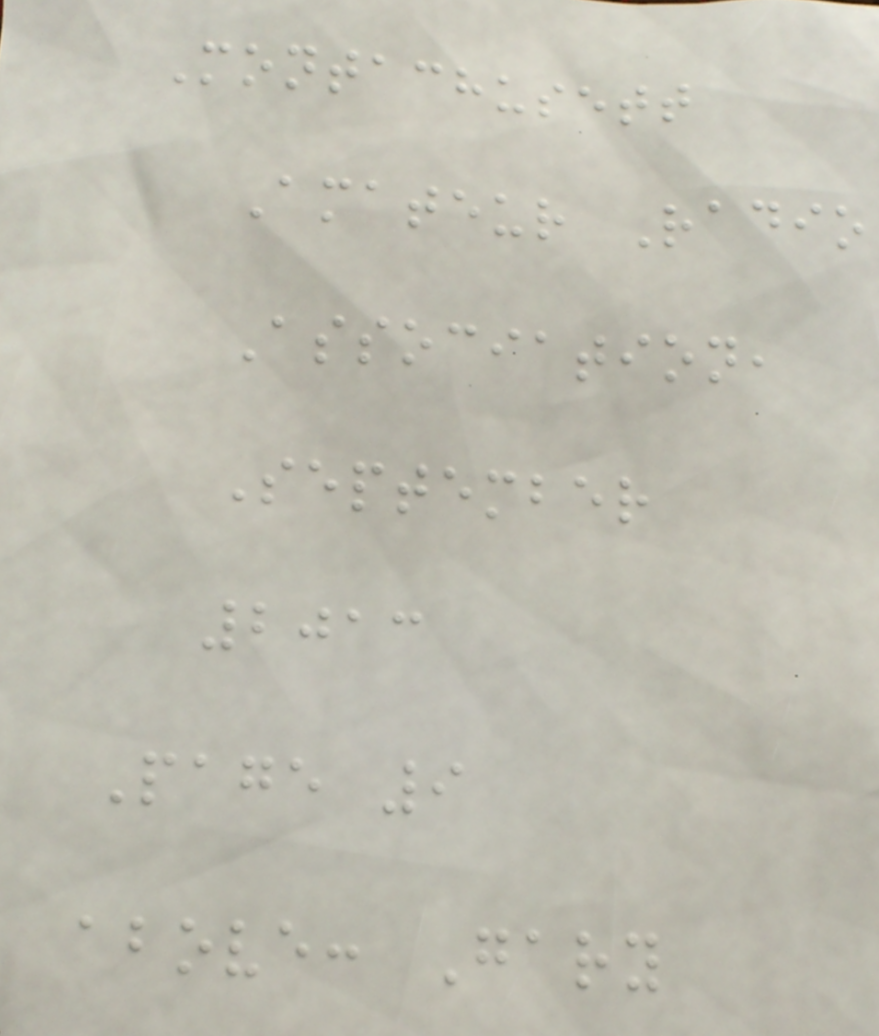Montachusett
Amateur Radio
Association,
September
2013
Page 9
above: Gary
